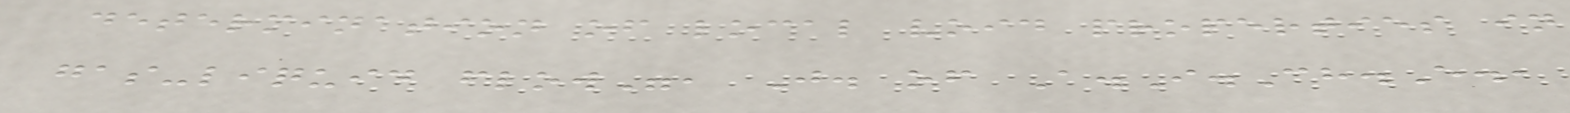determination of local void properties in
gas-liquid flow", J. of A.I.Ch.E.,
